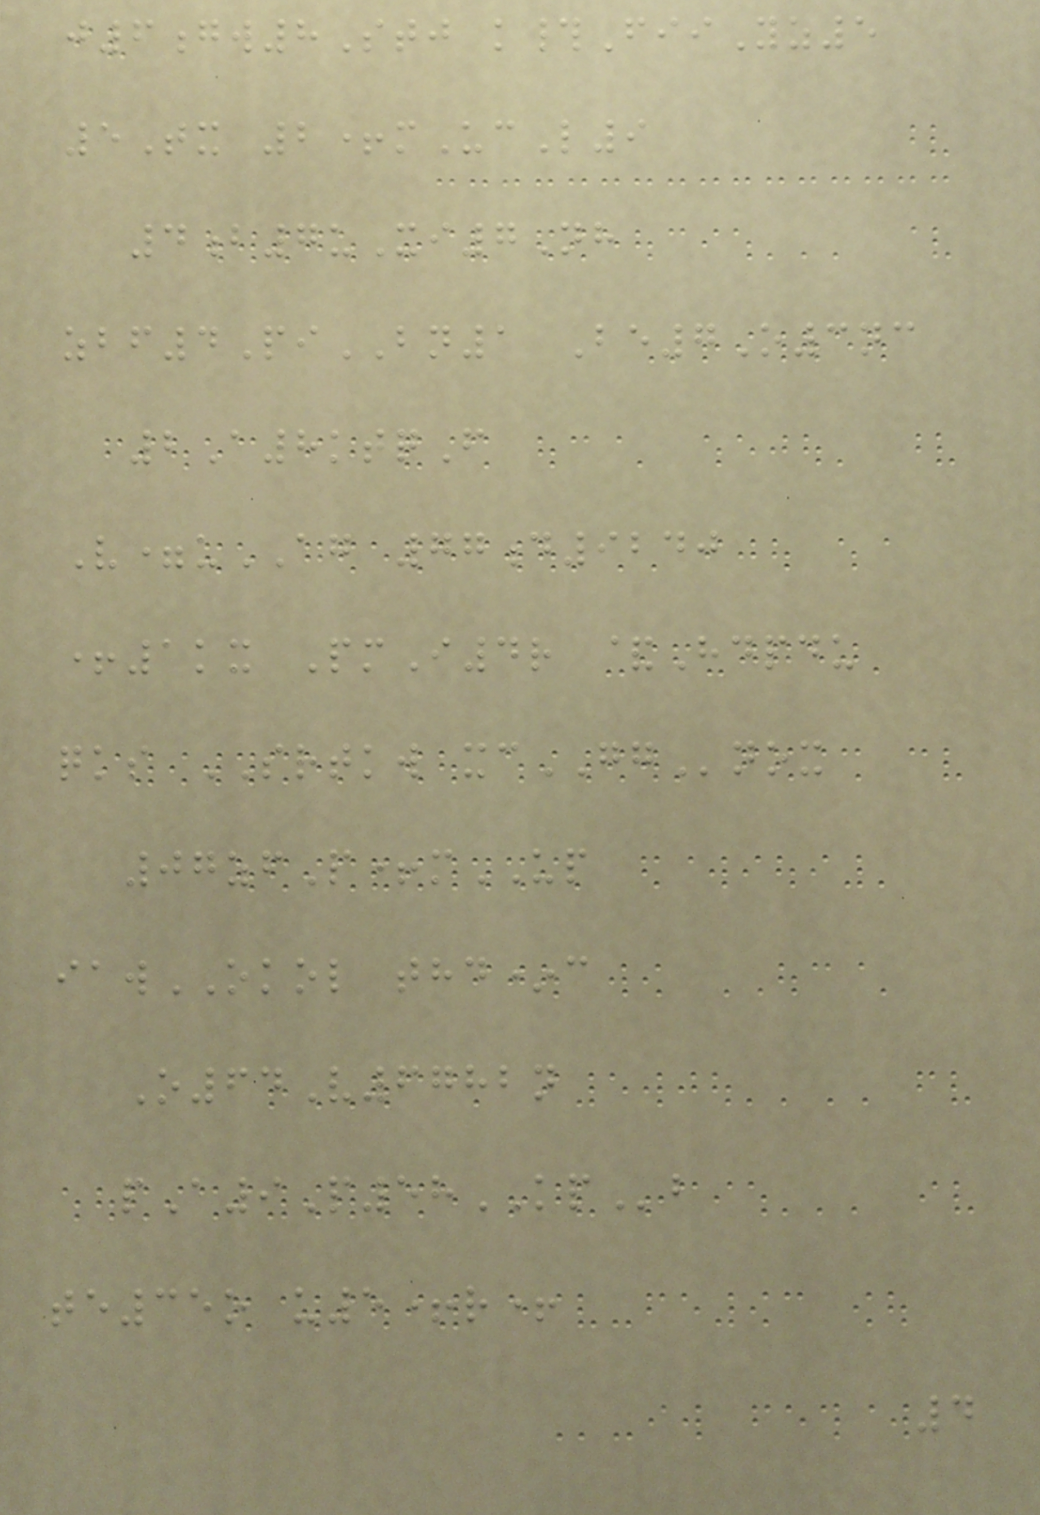j6gw8Stj k#FiiYz5
5Tx 2+mUcL9
4b7uXi7Nh
zbf4PiBN1 Be7O3nc
2A8ktqF
V=uAG 77d9240
+1kx PmI4r &Hdpdu
qks SRTKW xcGGnox
07zfP+mUP
iawOKOL thd*c
O64V6782n
pA9P58KPb
te35o u5+r+
4
